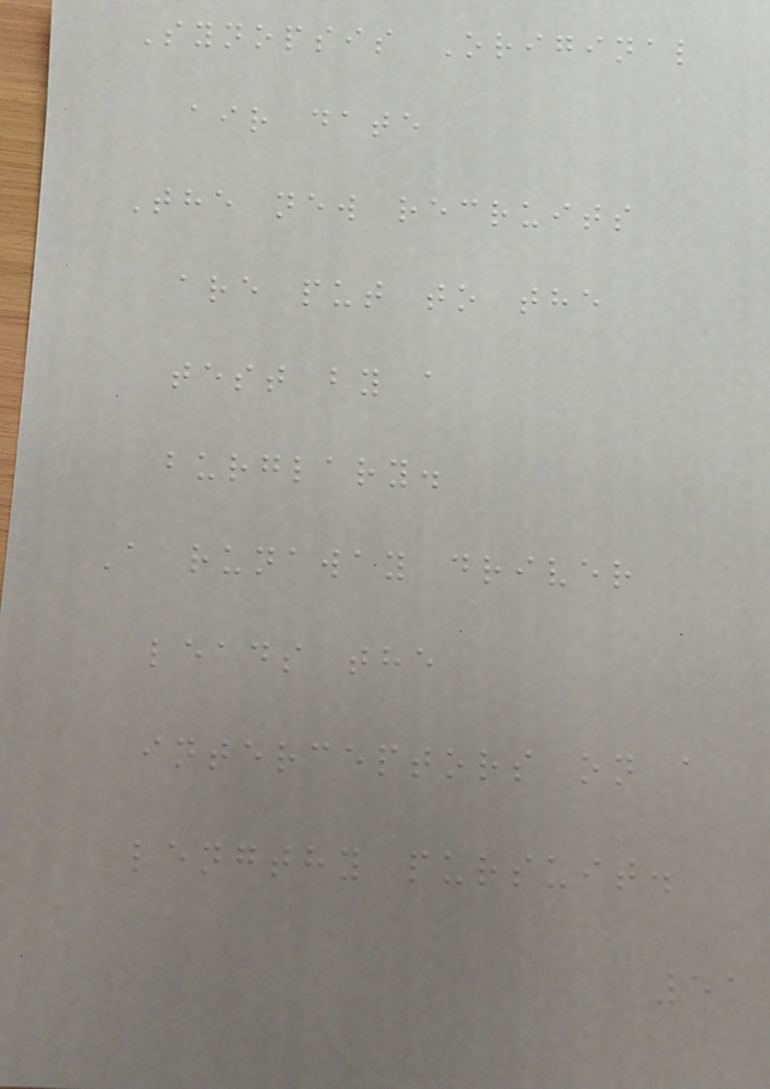Synopsis Original
air date
The new recruits
are put to the
test by a
burglary.
A runaway driver
leads the
interceptors on a
lengthy pursuit.
51
